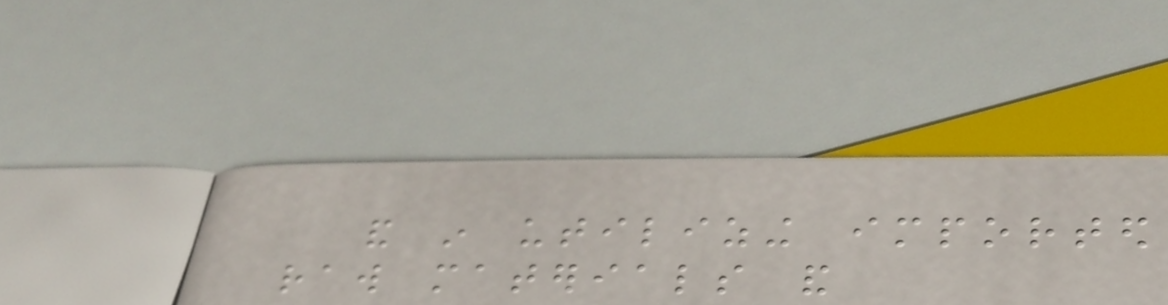and in utilizing imported
raw materials and
